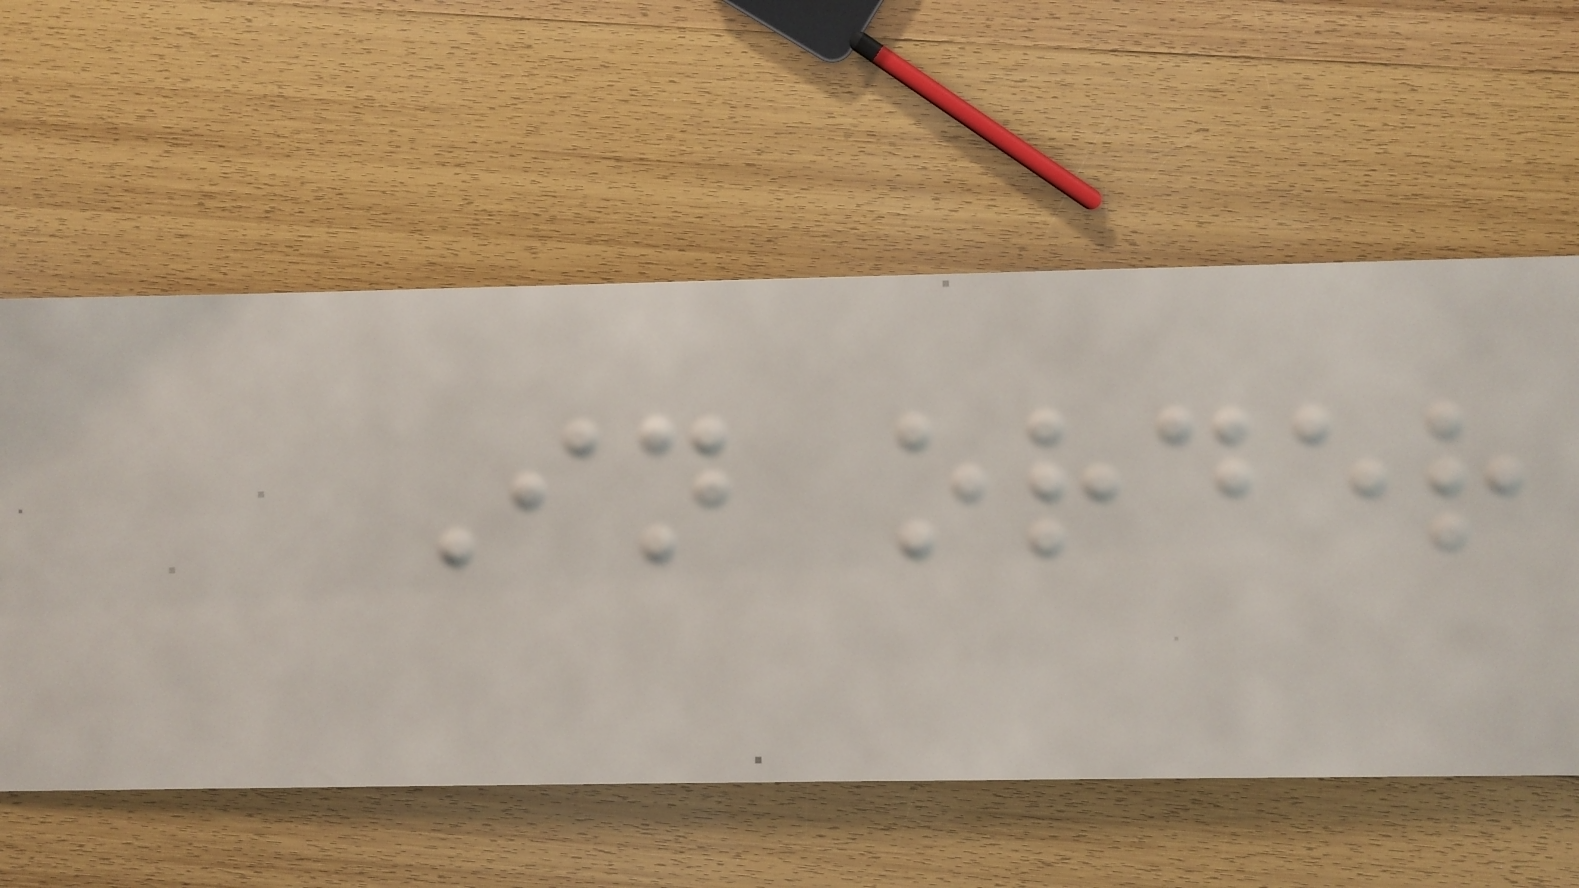In order
